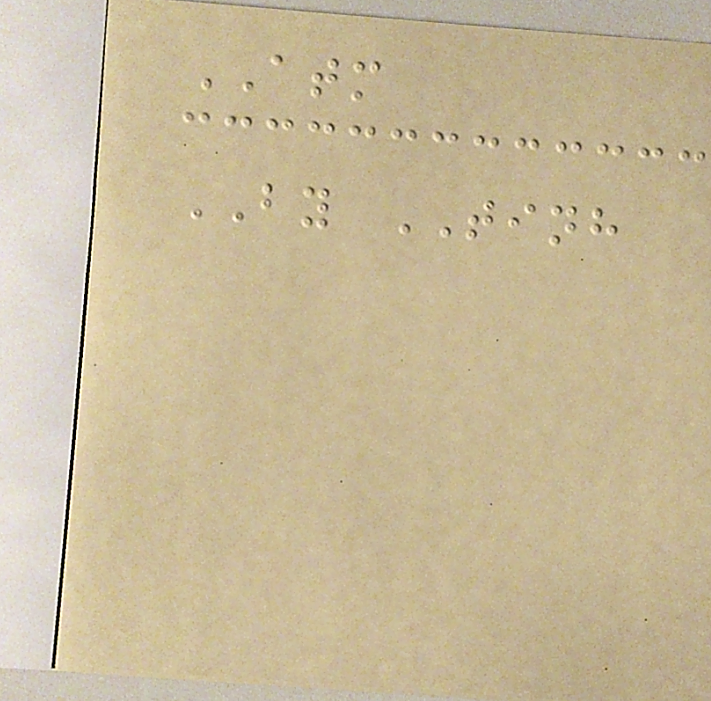ATM
BY TINH
